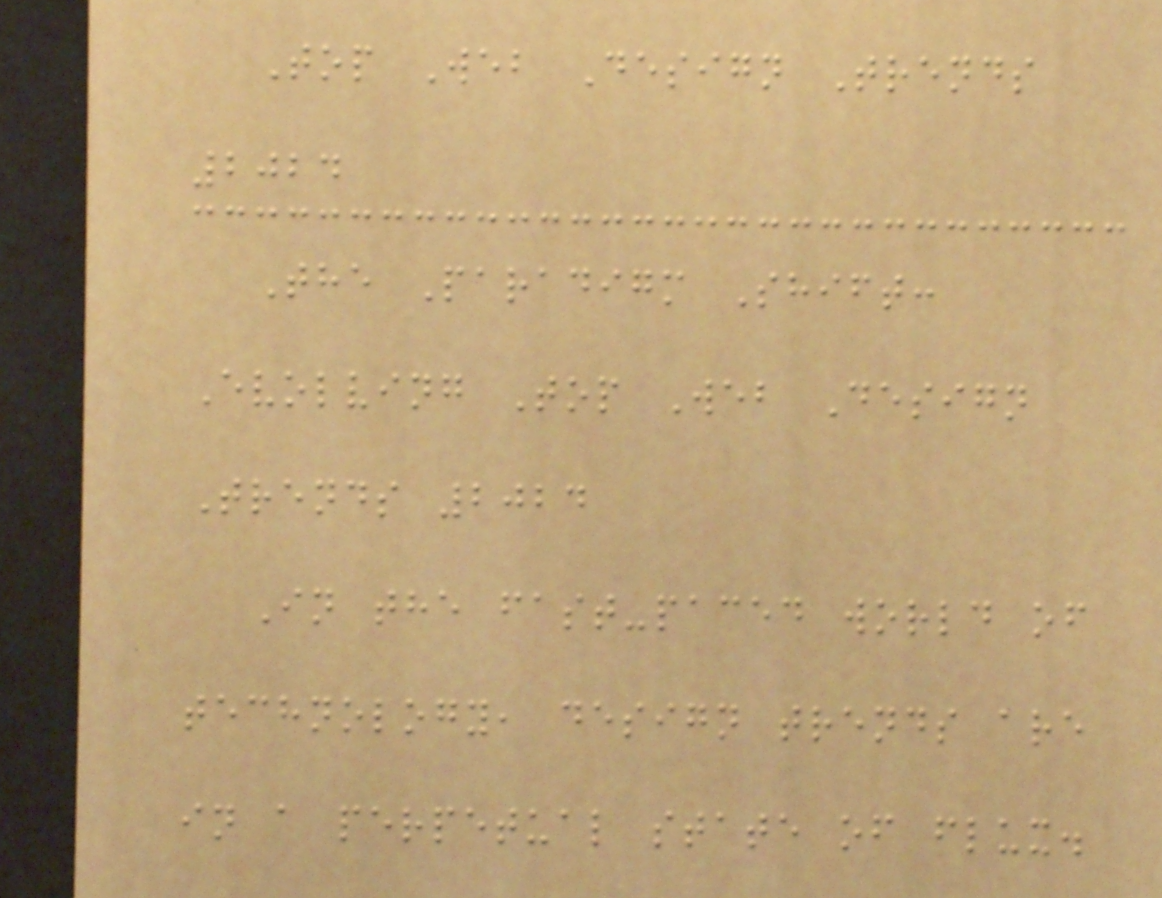Top Web Design Trends
2024
The Paradigm Shift:
Evolving Top Web Design
Trends 2024
In the fast-paced world of
technology, design trends are
in a perpetual state of flux.
